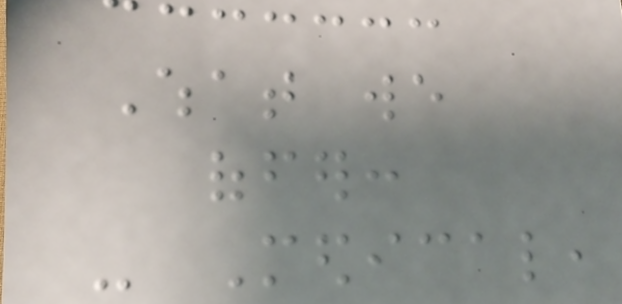What we
offer:
- Medical,
